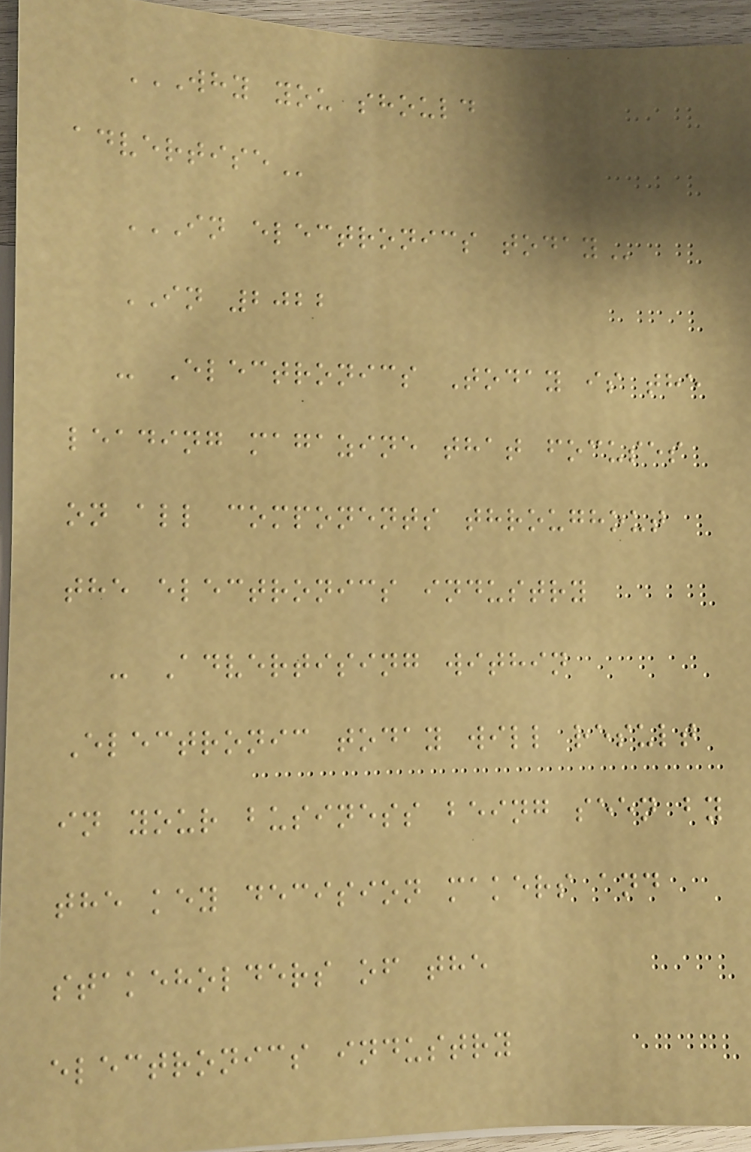WHY YOU SHOULD
ADVERTISE
IN ELECTRONICS TODAY
IN 2022
- Electronics Today is the
leading magazine that focuses
on all components throughout
the electronics industry
- Advertising within
Electronic today will result
in your business being seen by
the key decision makers and
stakeholders of the
electronics industry
